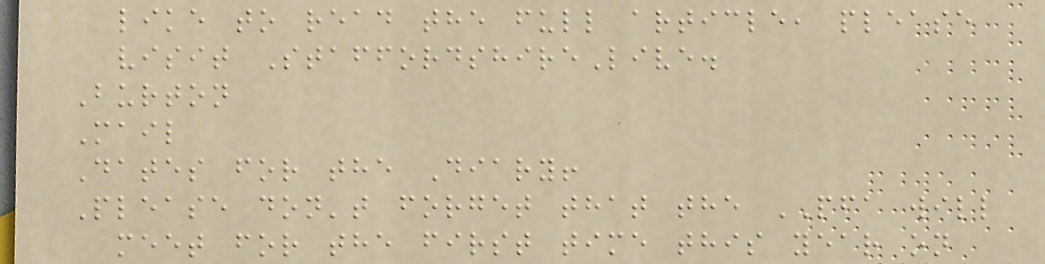like to read the full article, please
visit StaffordshireLive.
Burton
Mail
Dates for the Diary!
Please don't forget that the PFA will
meet for the first time this year on
